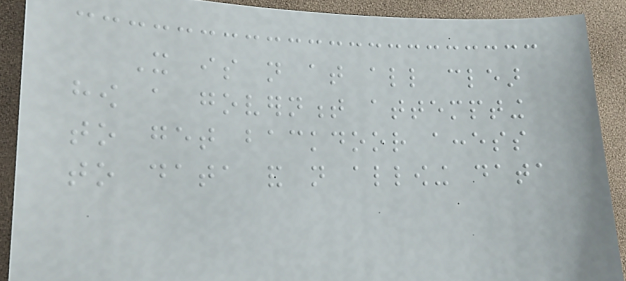It is not at all clear
how a government attempting
to get backdoor access
to data and not allowing data
